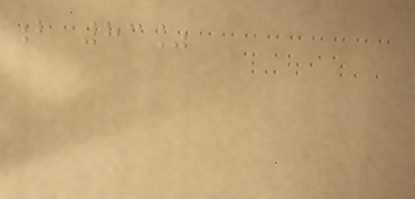b 83%
